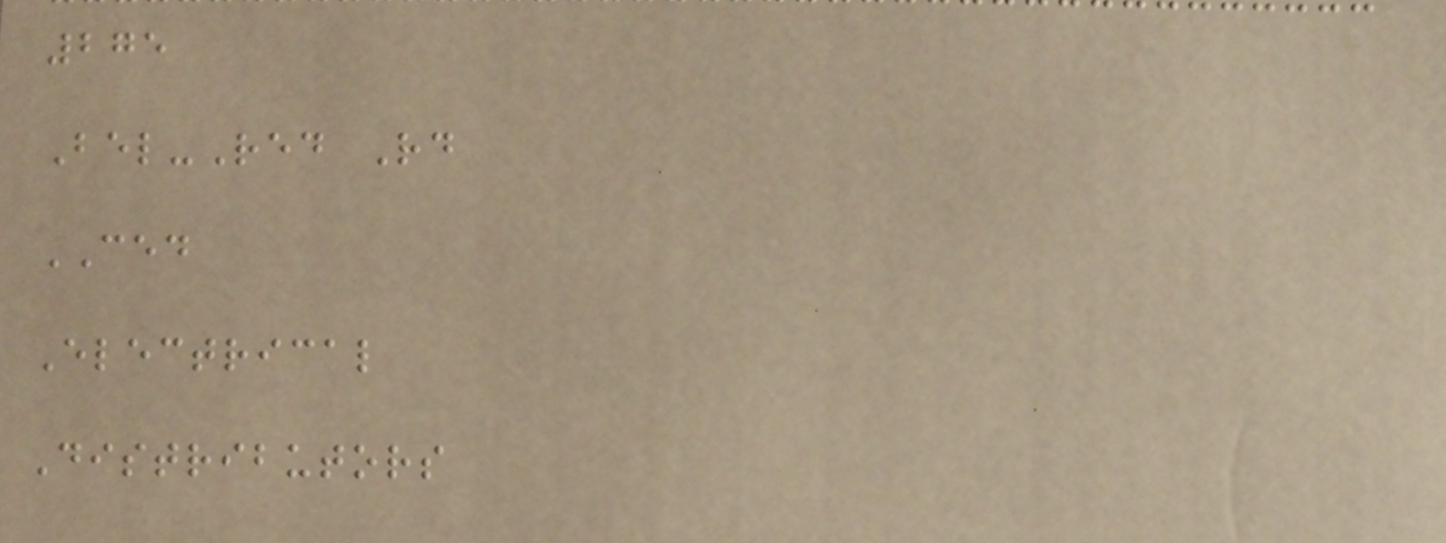275
Bel-Red Rd
CED
Electrical
Distributors
